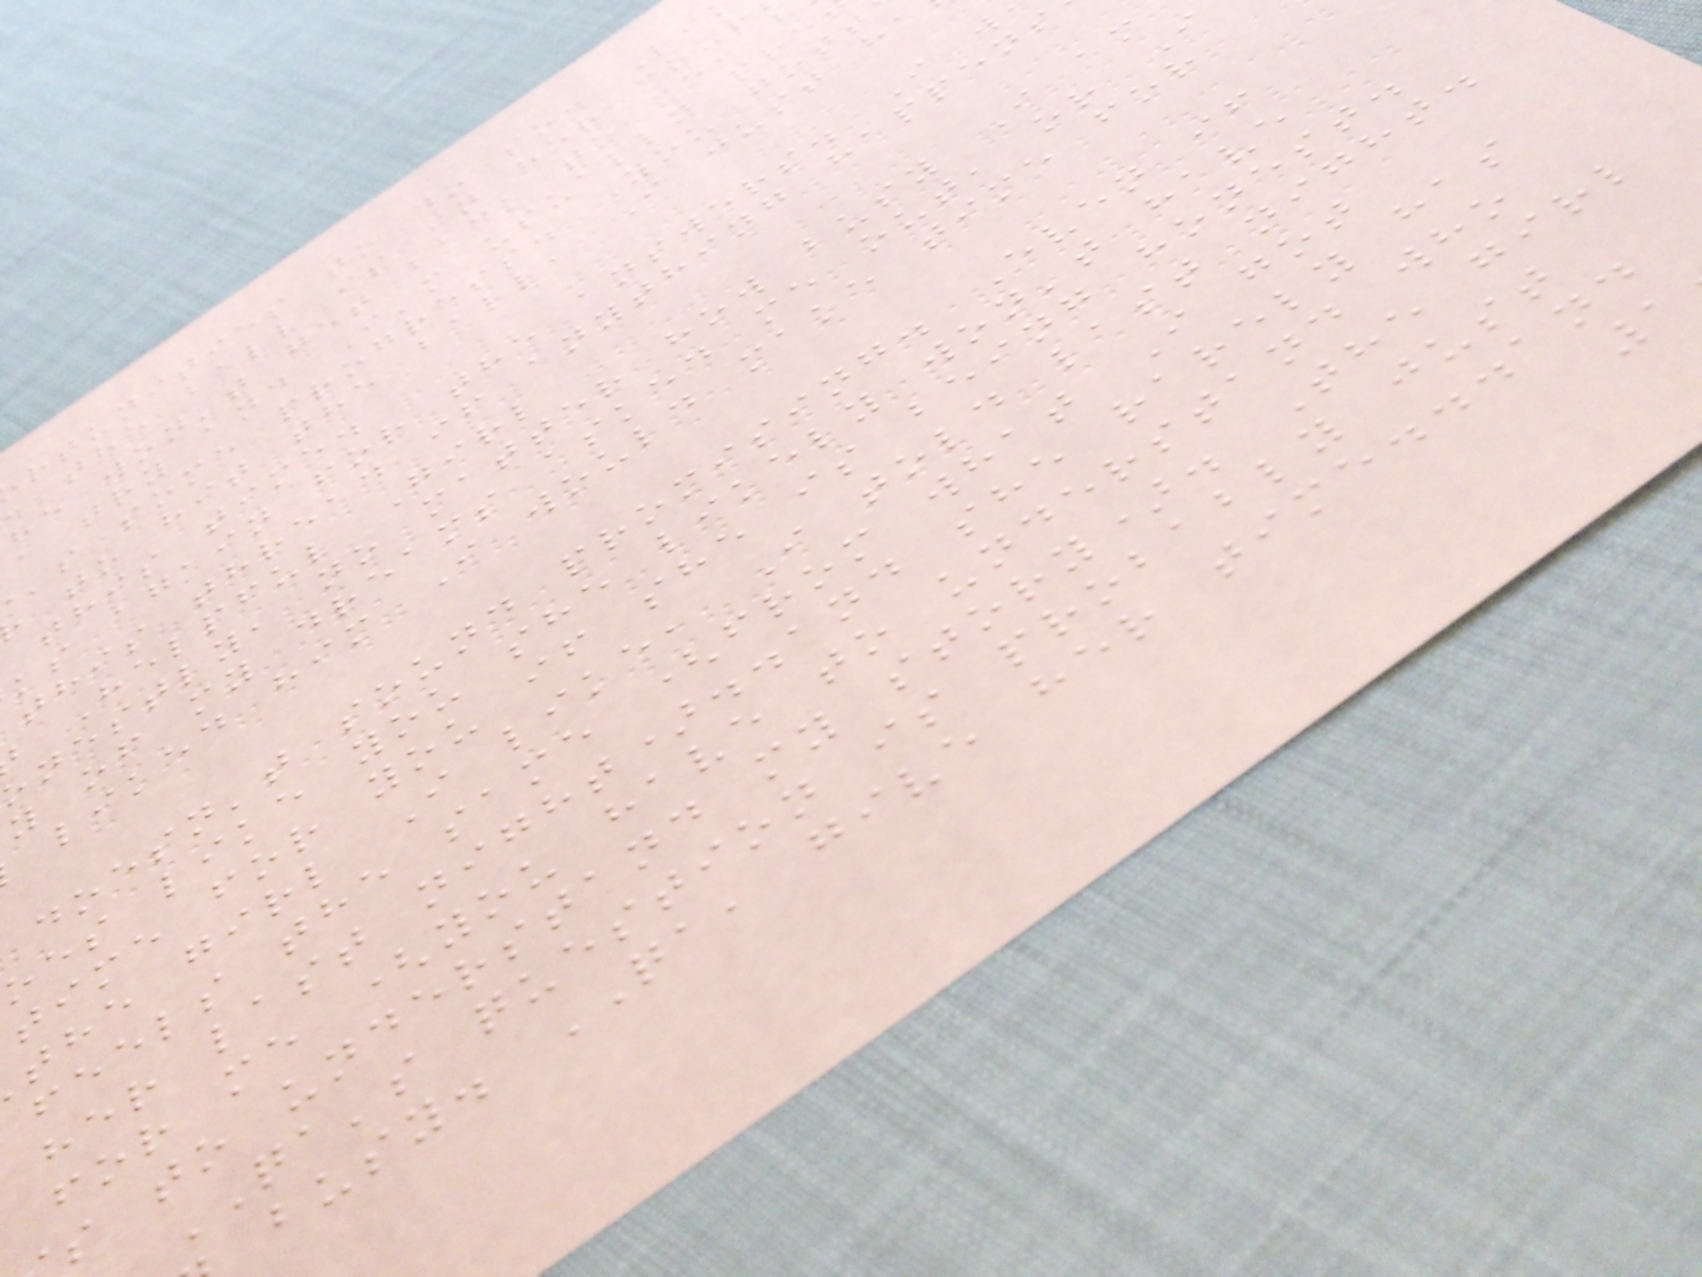rtunities to do so. Li
, the ball is in her cour
he won't get back to me, b
a try and I'm usually pre
's some progress. You gott
to hit the ball, I just ha
this time.
ks again for the answers. I w
this thread if anything happens
Helpful Girl
nestly, no matter how busy I am
y of my dreams asked me out, or I
liked him I would make time for
doesn't sound promising. Even if
oes like you she likely won't have
time for you if she is being honest.
the girl I like, I told last night.
feels the same (from what I got
her last night)..and she rarely has
for me (you have to understand who
s to understand my story). The girl
QA's question is probably just
busy. QA, give her time...and
